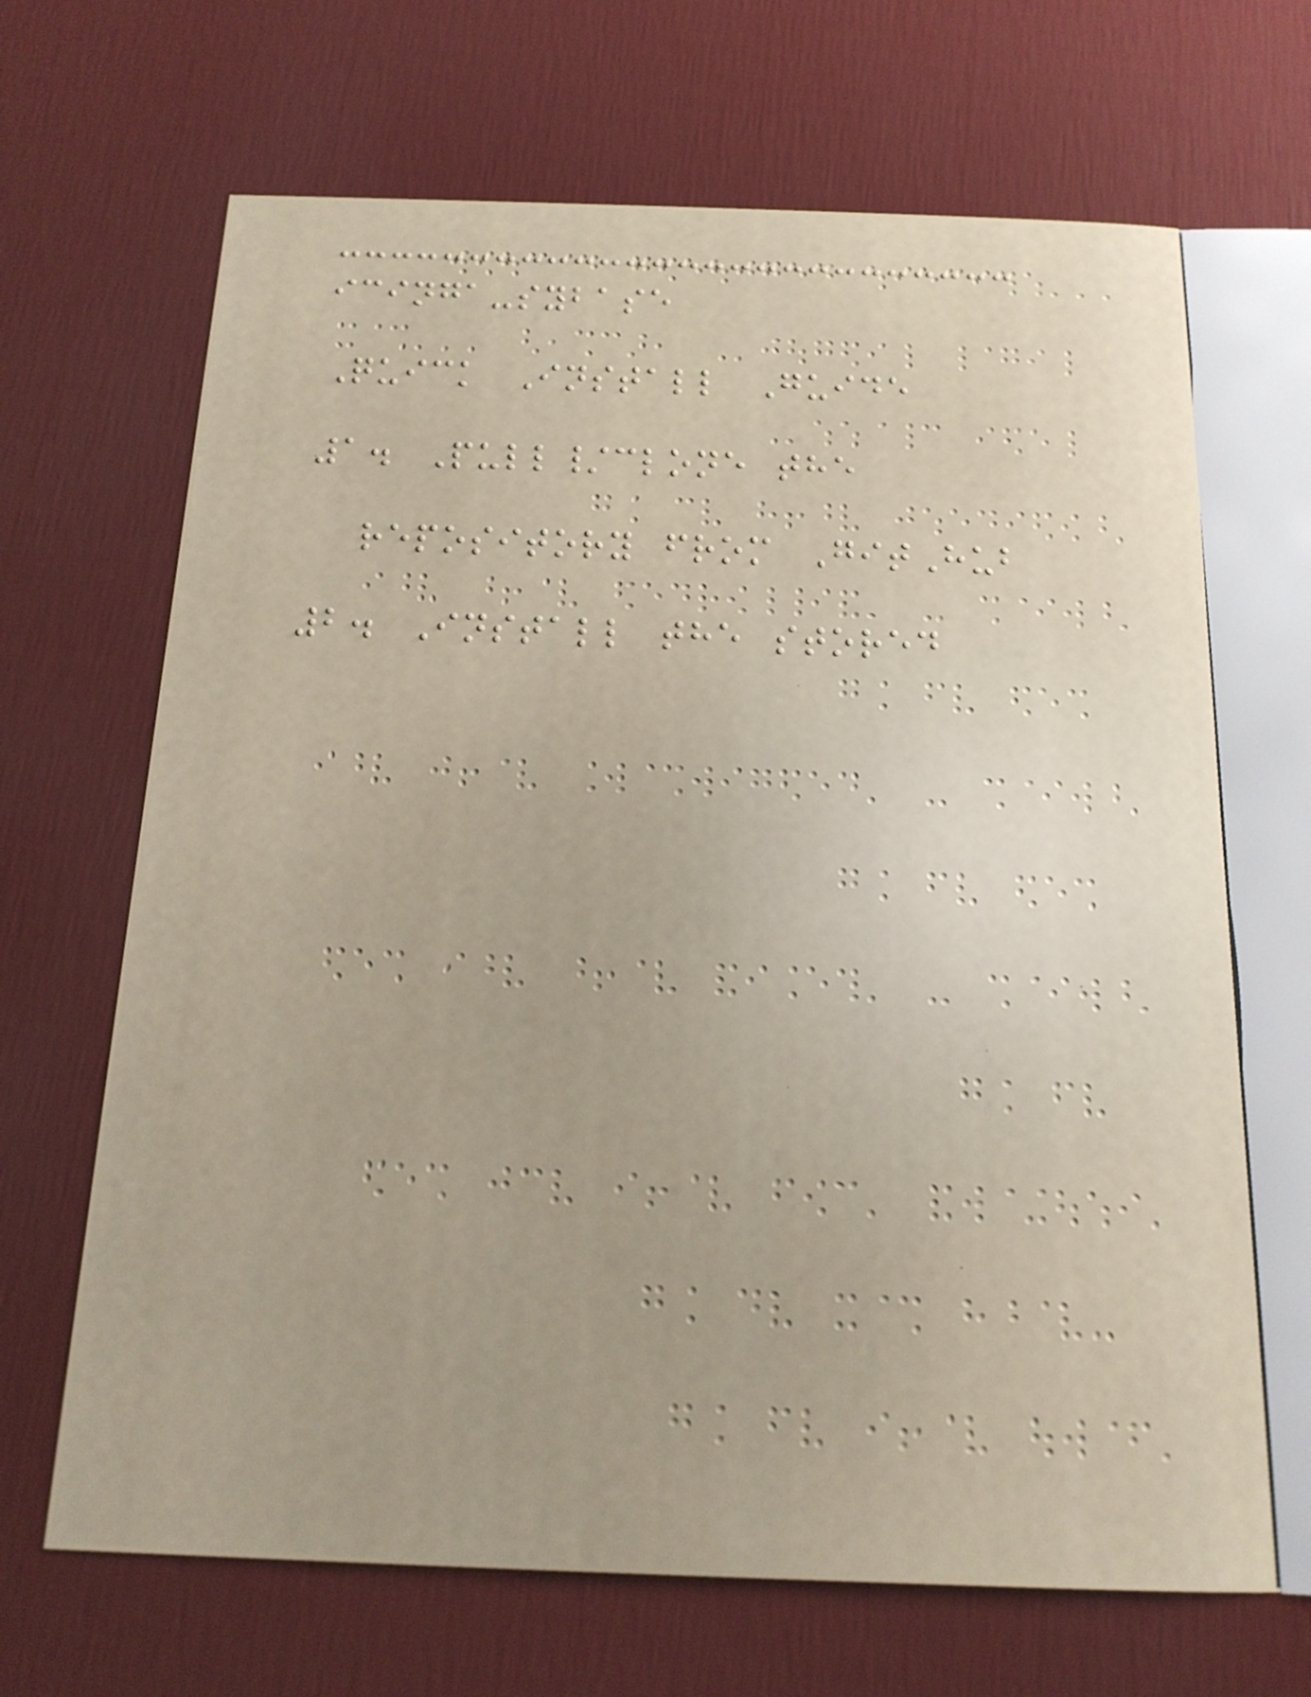icinga-sybase
Quick Install Guide
1. Pull/clone the
repository from GitHub
2. Install the stored
